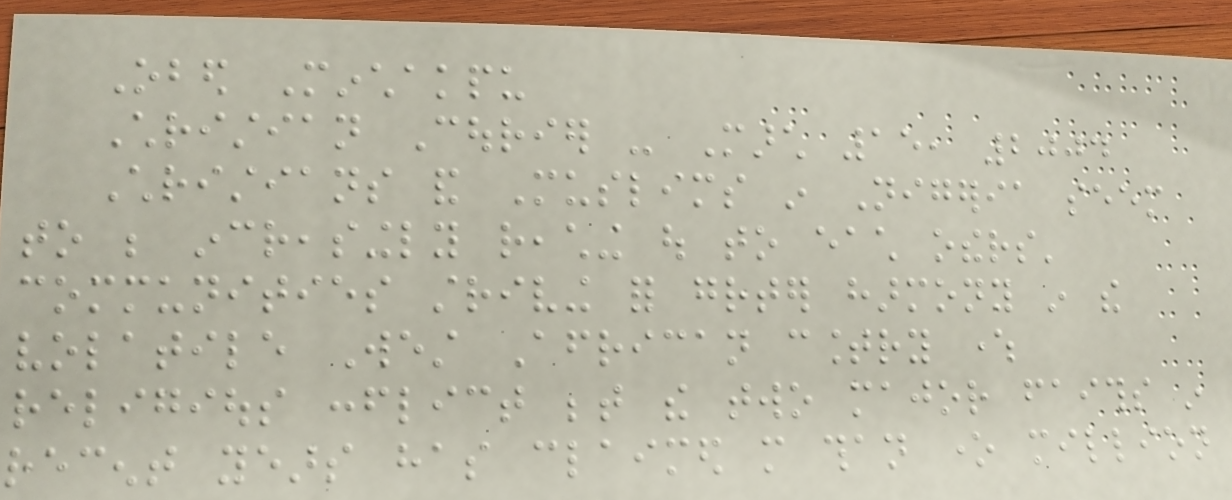Obed Minchakpu
Christian Courier - March 15, 2004
Christians and Muslims in Nigeria seem
to be increasingly reaching out to each others'
communities striving for greater harmony in the
volatile West African country where
religious conflict between the two major faiths in
recent years has claimed more than one million
